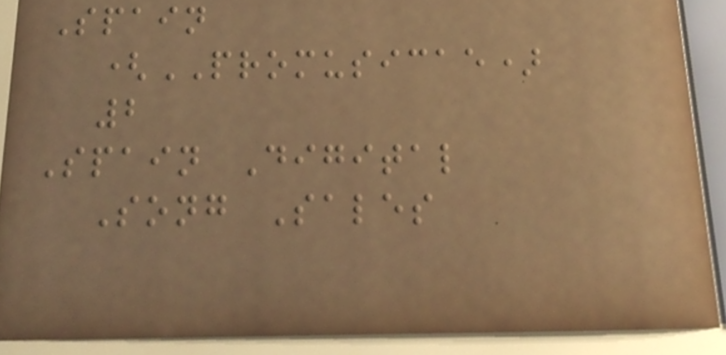Spain
(PROMUSICAE)
2
Spain Digital
Song Sales
